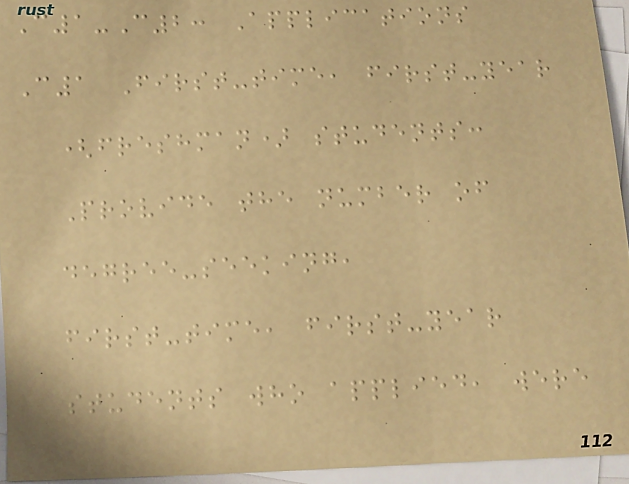C1-C2: Applications
C1 First-time, first-year
(freshman) students:
Provide the number of
degree-seeking,
first-time, first-year
students who applied, were
